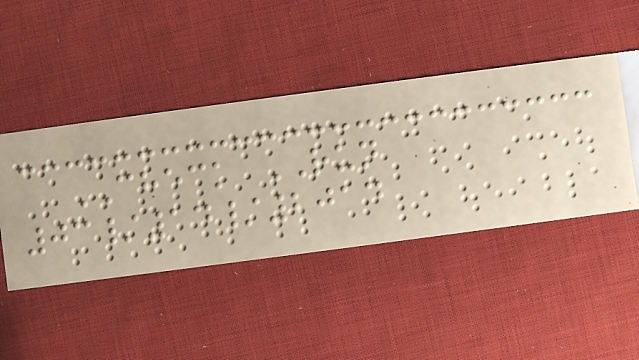CHECK RUN
03/14/2014
